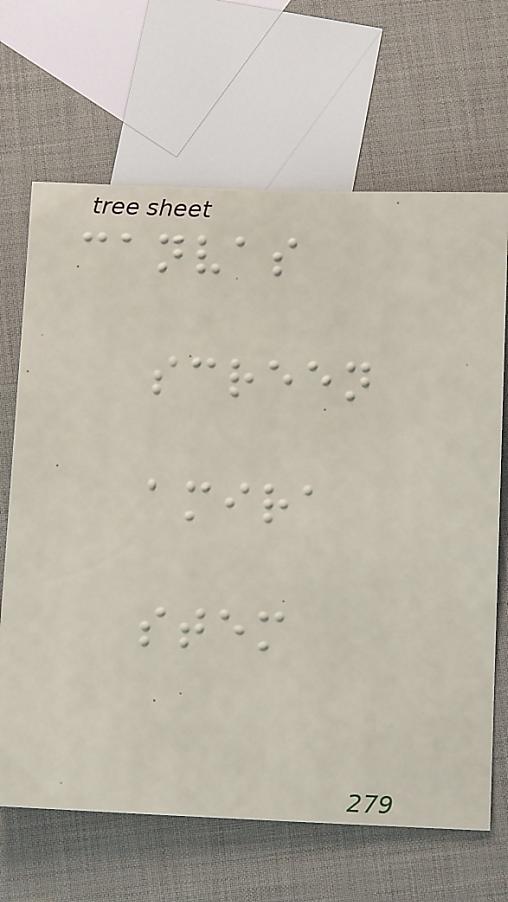canvas
screen
amira
stem
